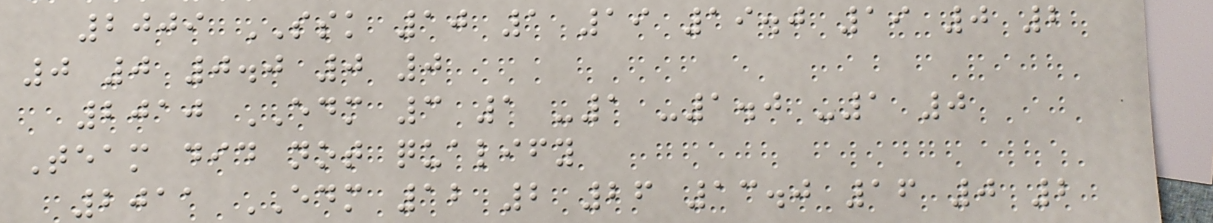2009 SSK 10 1 19 19.0 19 0 2
0 0 0.0 0 0
2010 EDM 3 1 -1 -1.0 -1 0
Team did not qualify
2011 EDM 12 2 26 13.0 16 0 2
